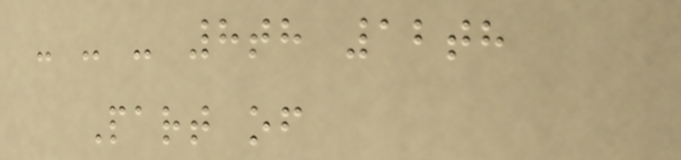- - - 8th 12th
Part of
